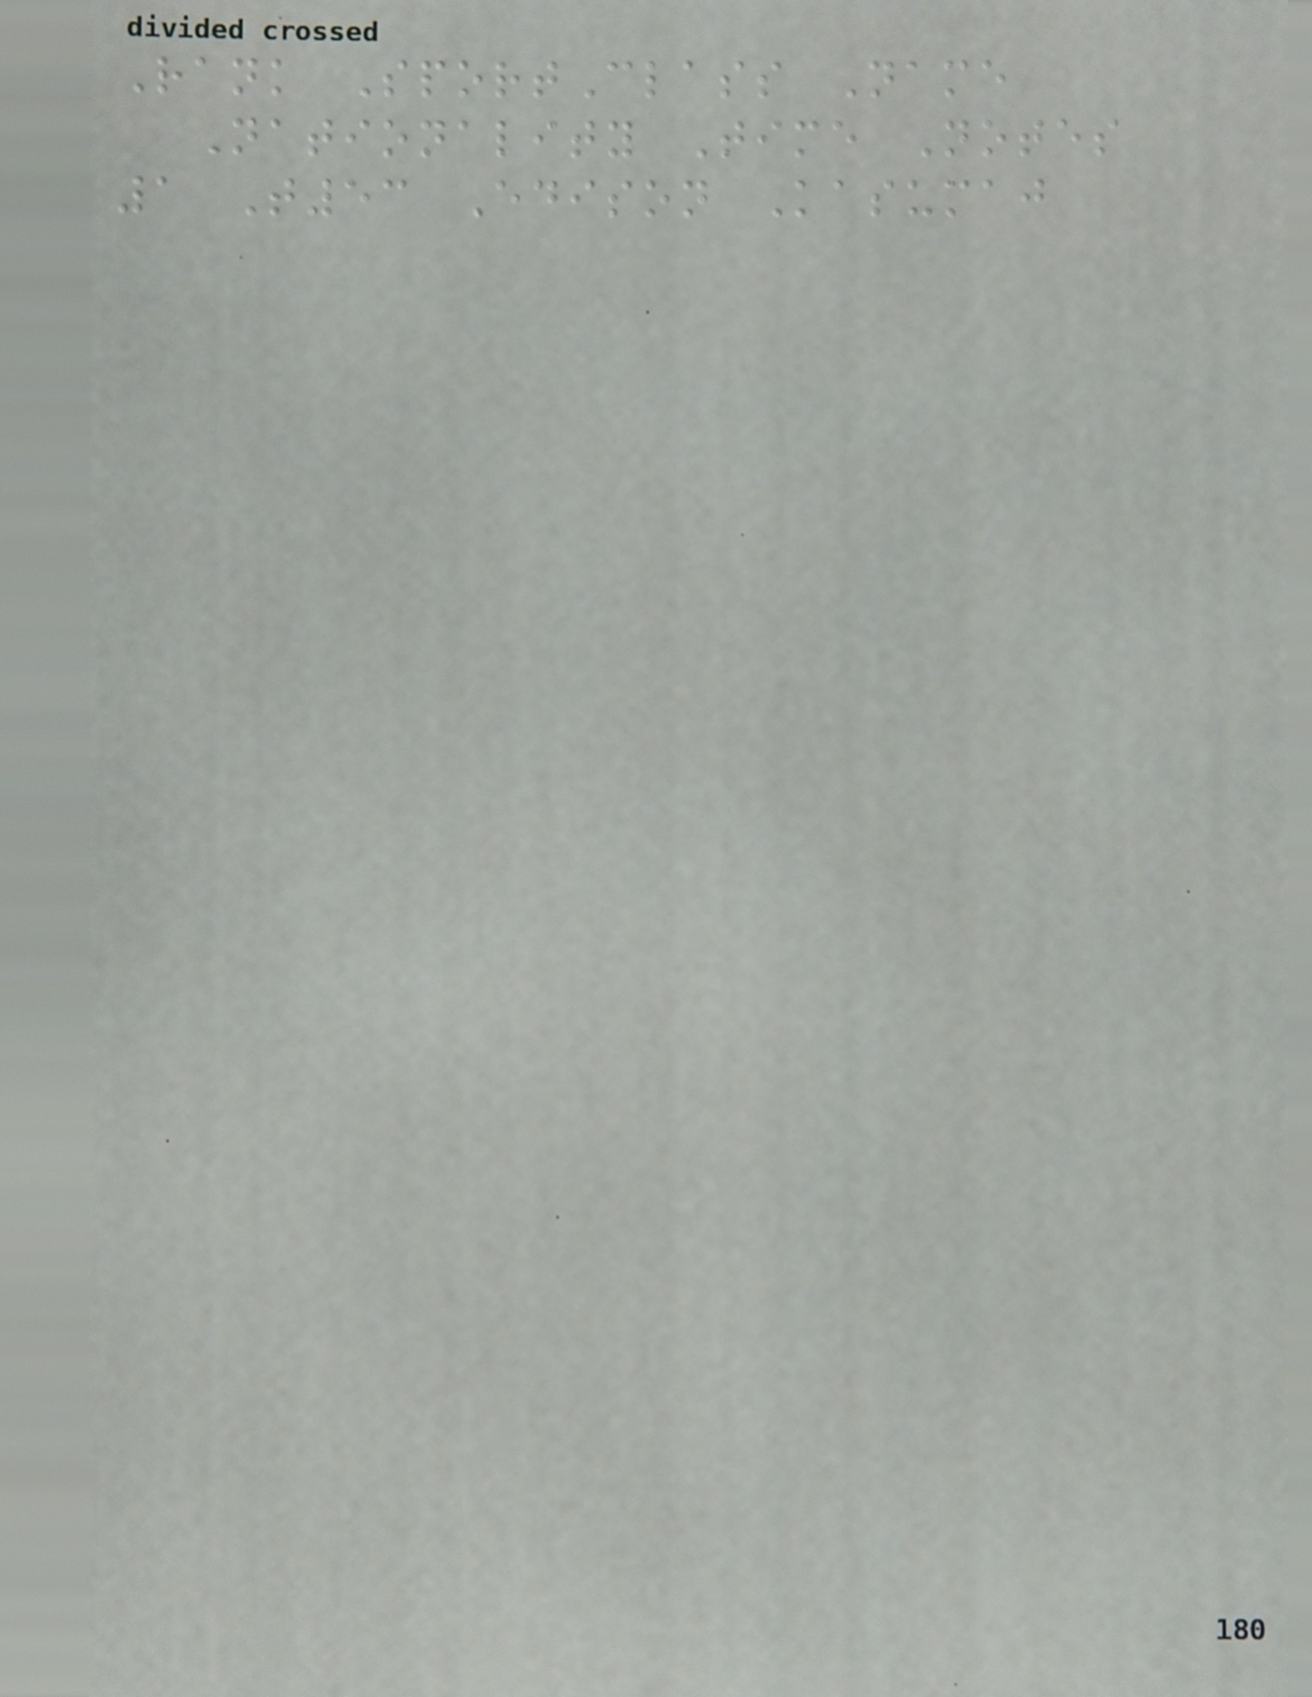Rank SportClass Name
Nationality Time Notes
1 T53 Edison Kasumaj
